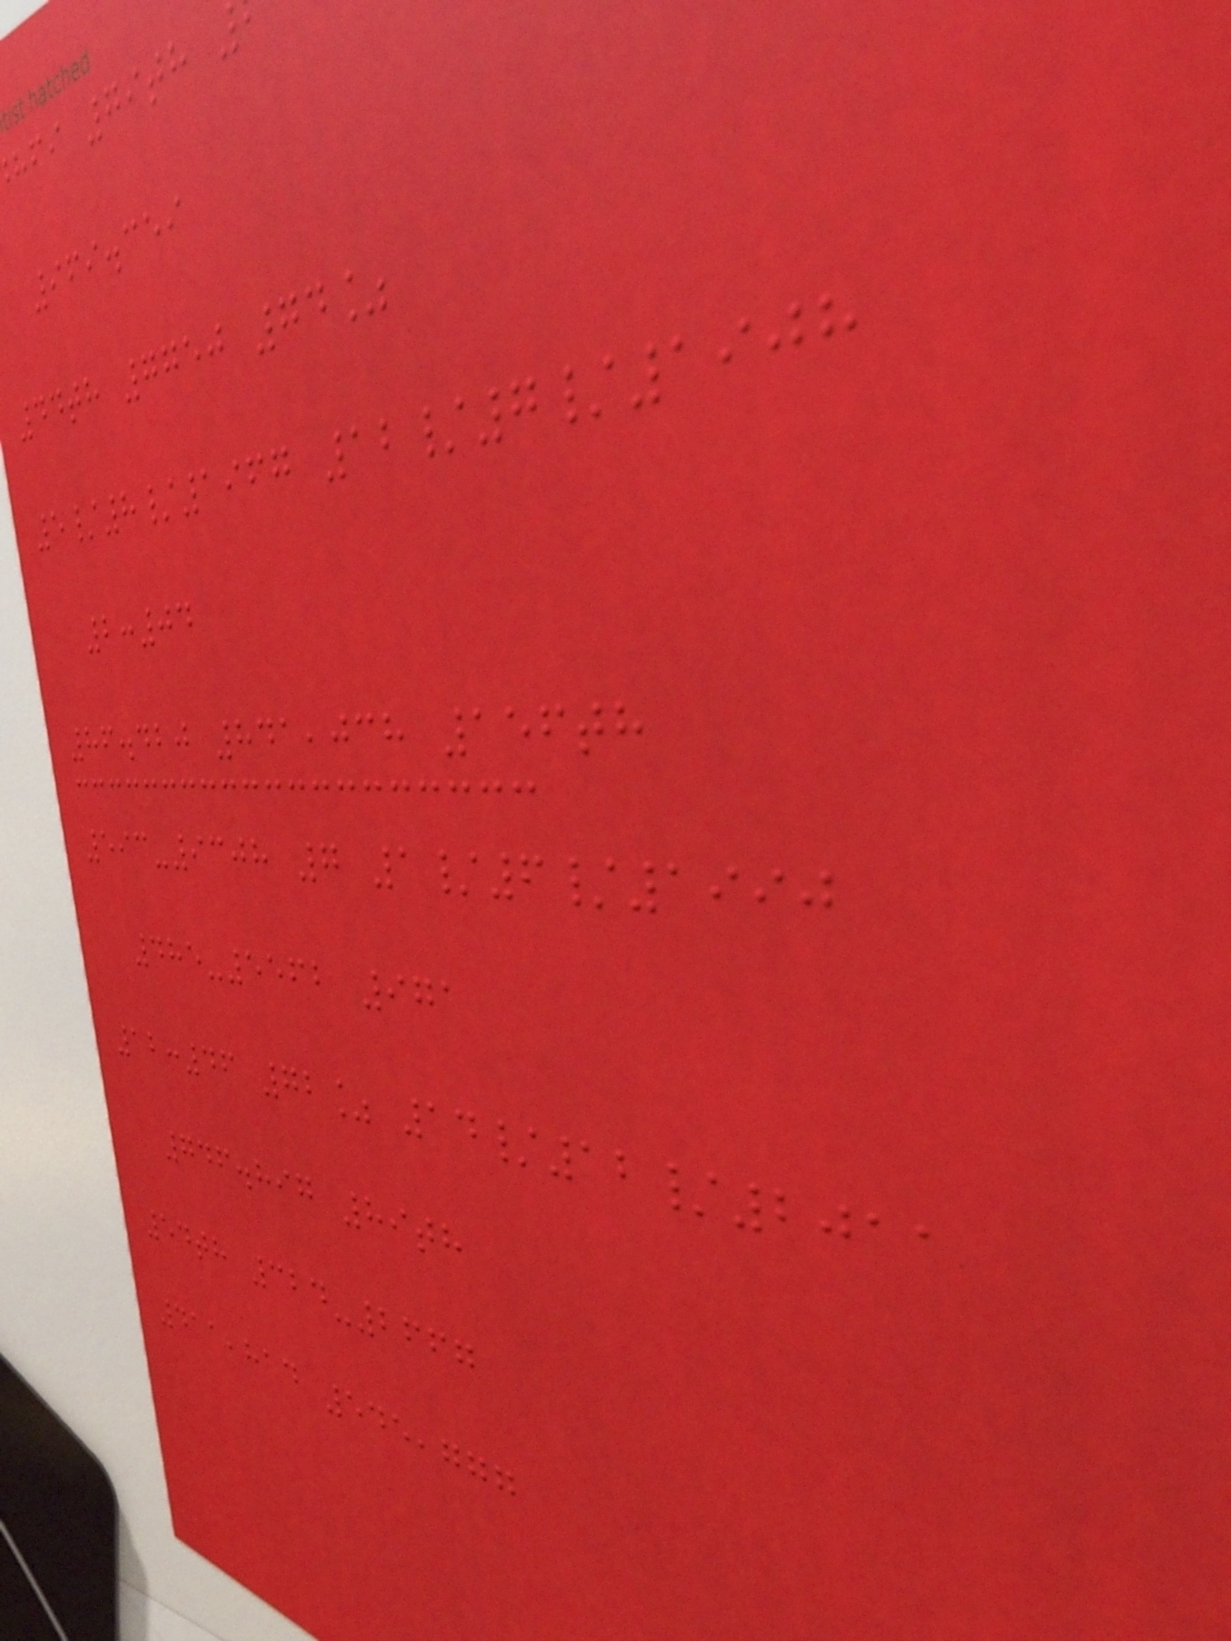hfi 79th
969.359
44th 7750 74%
5/8/1967 12/7/1908
2:04
86.420 841,038 156th
593-9308 7 1/6/1990
485-5562 971
12:46 72% 14/12/2011
746.897 89th
54th 324-2667
411,814 545,777
